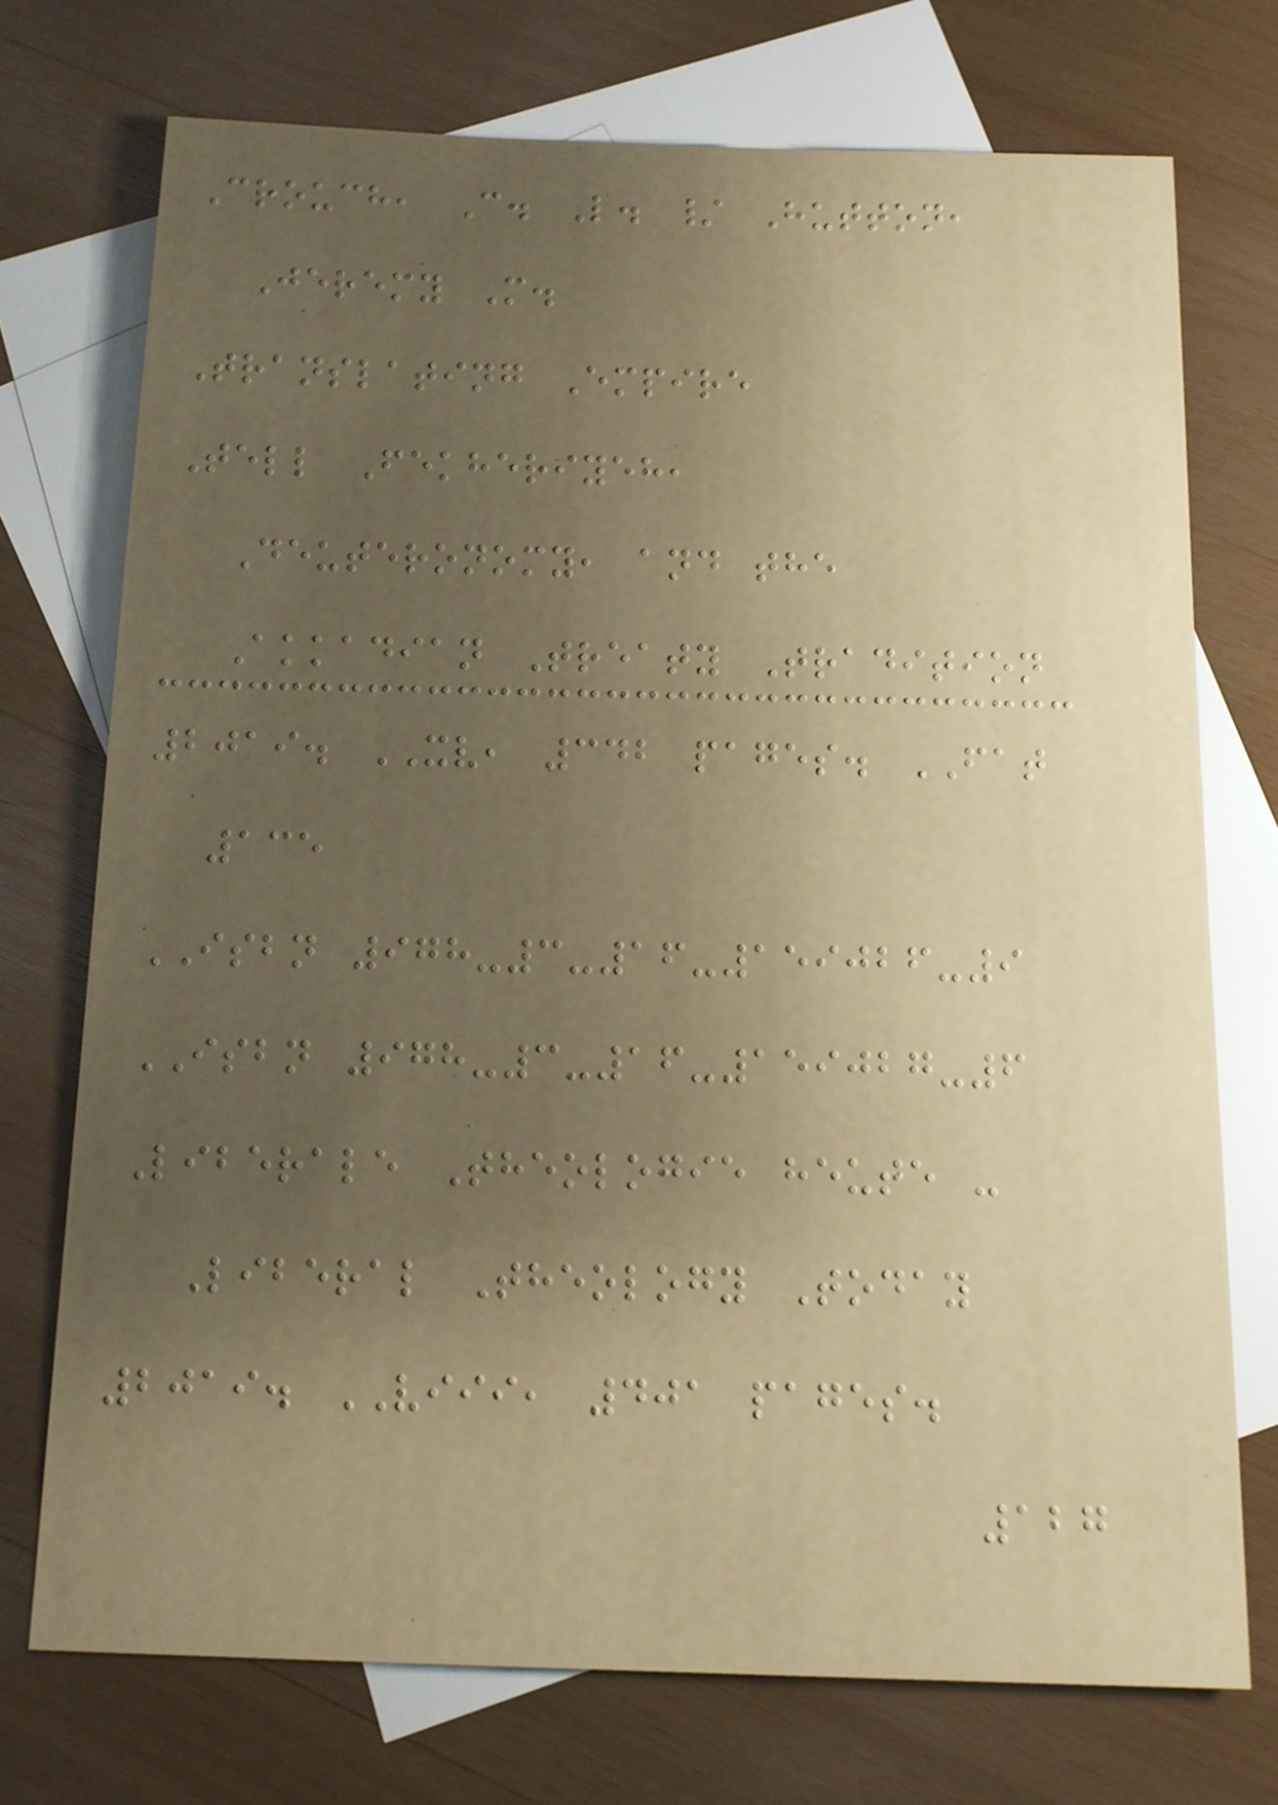Crouch, C. L. / Hutton,
Jeremy M.
Translating Empire
Tell Fekheriyeh,
Deuteronomy, and the
Akkadian Treaty Tradition
2019. XV, 342 pages. FAT
135
ISBN 978-3-16-159026-9
ISBN 978-3-16-159027-6
Liberale Theologie heute -
Liberal Theology Today
2019. VIII, 401 pages.
127
